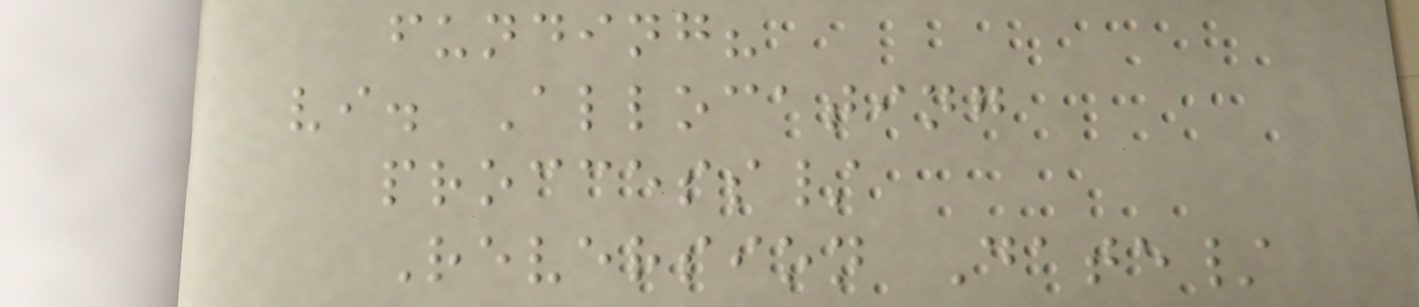funding?
vi. Allocating
proccess/
Reversion Date/
